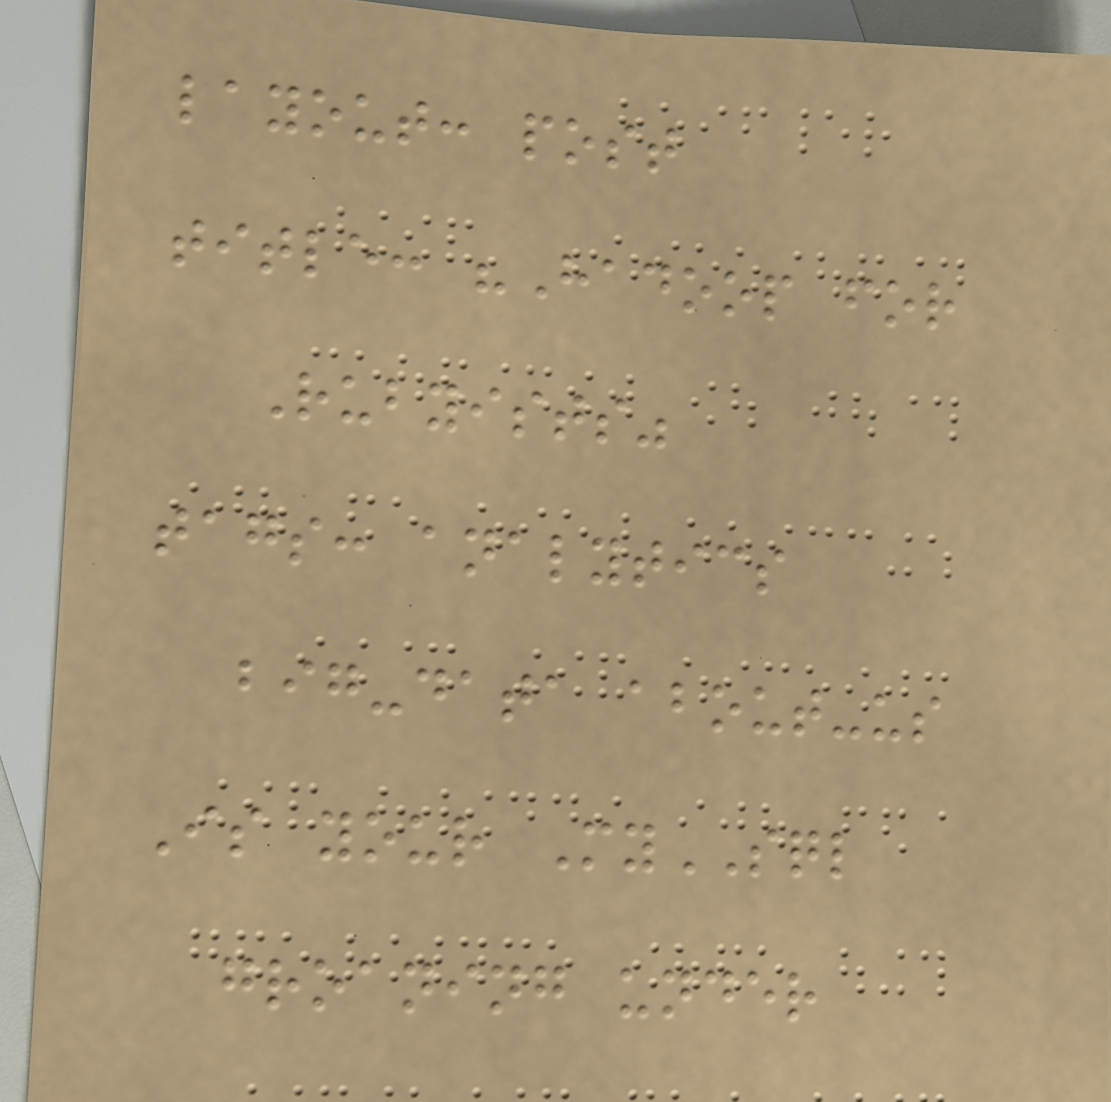layout: post
title: "Hadoop for
Rubyists"
tags: analytics
big-data about-us
Is your MySQL
groaning under
